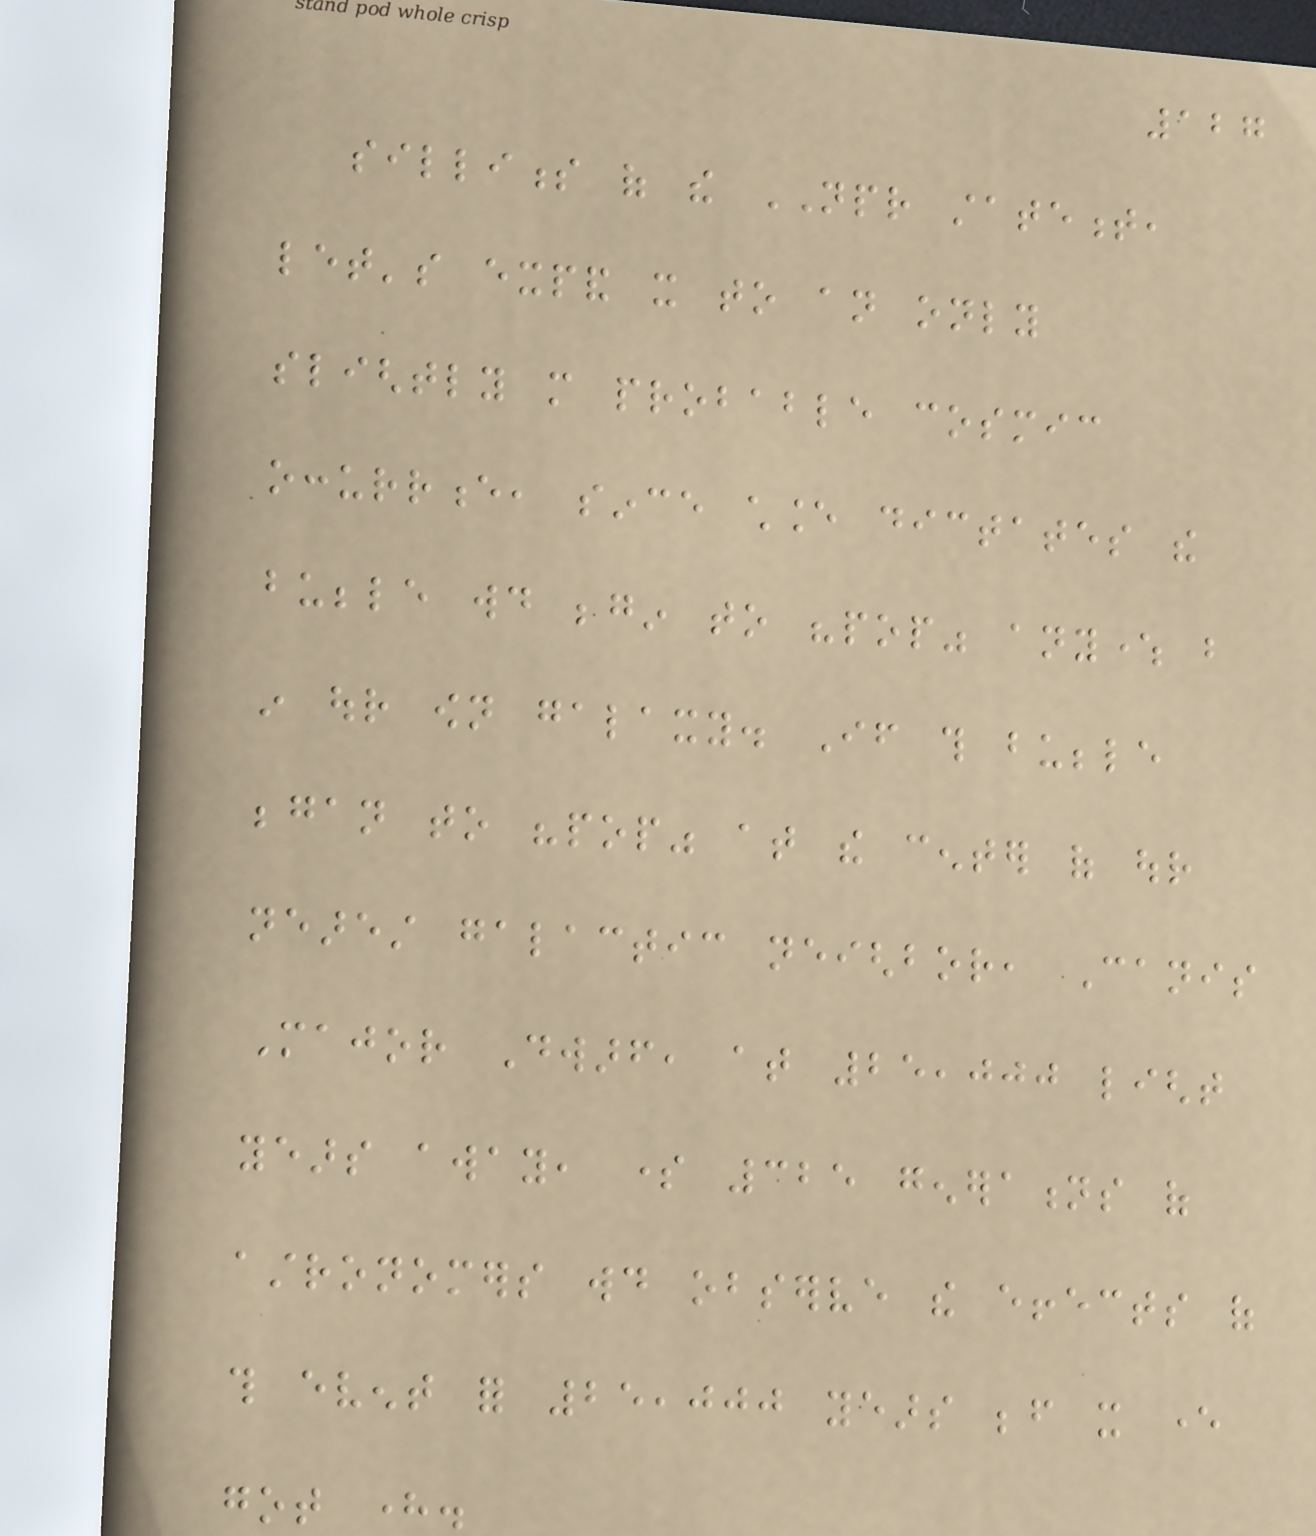127
silliness of the NPR statement,
let's expand it to an only
slightly more probable cosmic
occurrence, since chance dictates the
bubble would begin to "pop" anywhere but
in our own galaxy. If this bubble
began to "pop" at the center of our
nearest galactic neighbor, Canis
Major Dwarf, at 25,000 light
years away, some 325 generations of
astronomers would observe the effects of
this event for 25,000 years before it ever
got here.
